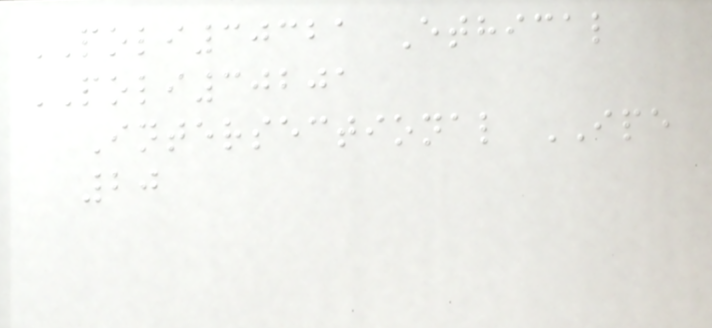POLI30321 Ethical
POLI30201
Intersectional IPE
20
